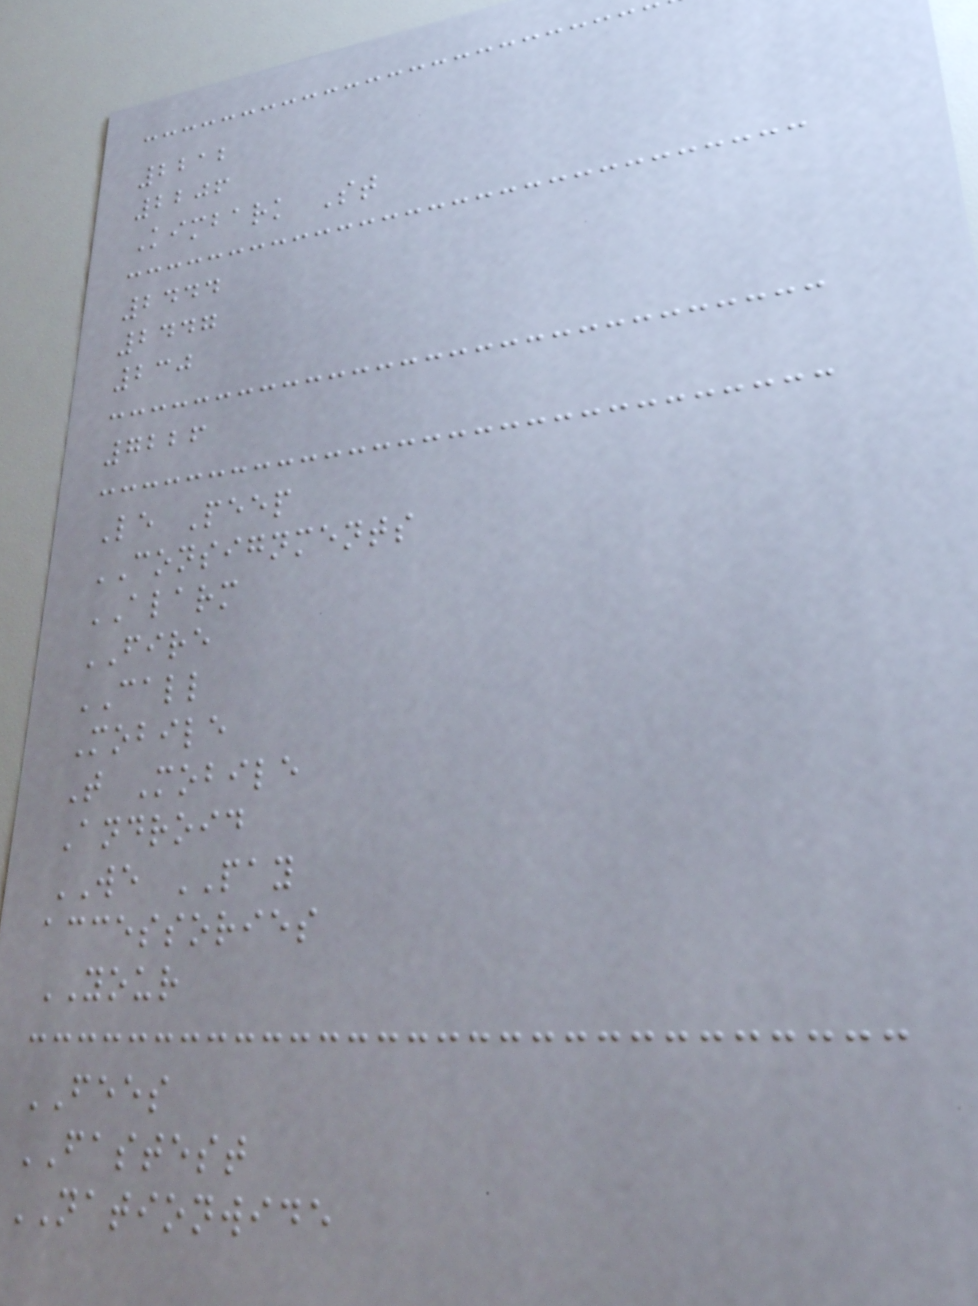2212
2206
Kimbark St
2444
2447
230
7226
Le Peep
CONSIGNMENTS
ALARM
FIRE
CALL
Mobile
T Mobile
Android
WE PAY
accessories
YOUR
FEES
FASTEST
NATIONWIDE
